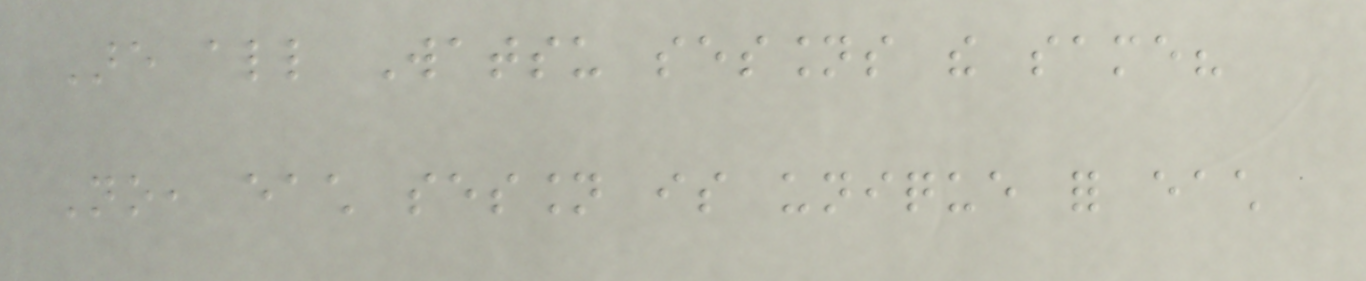Are all Watsu sessions the same?
No, each session is unique for each
